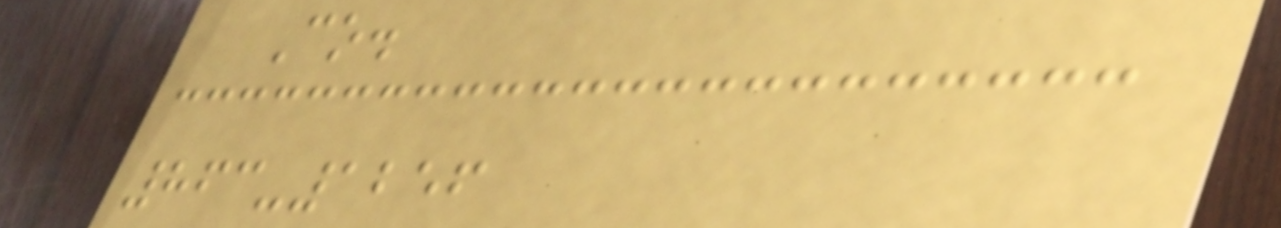Co.
863-1256
